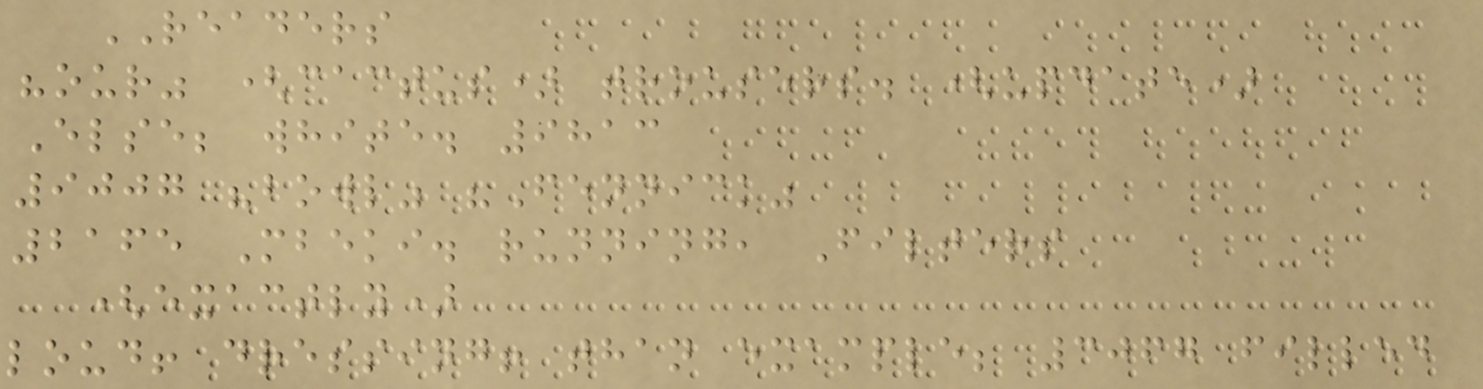READERS
"our" (cactus) trousers. (update)
Else; white. 9813
9007 "bowl" "Fennick"
2165 Mbeki. running, Filters
(exactly)
loud! dressing! than example; 3067 filled
